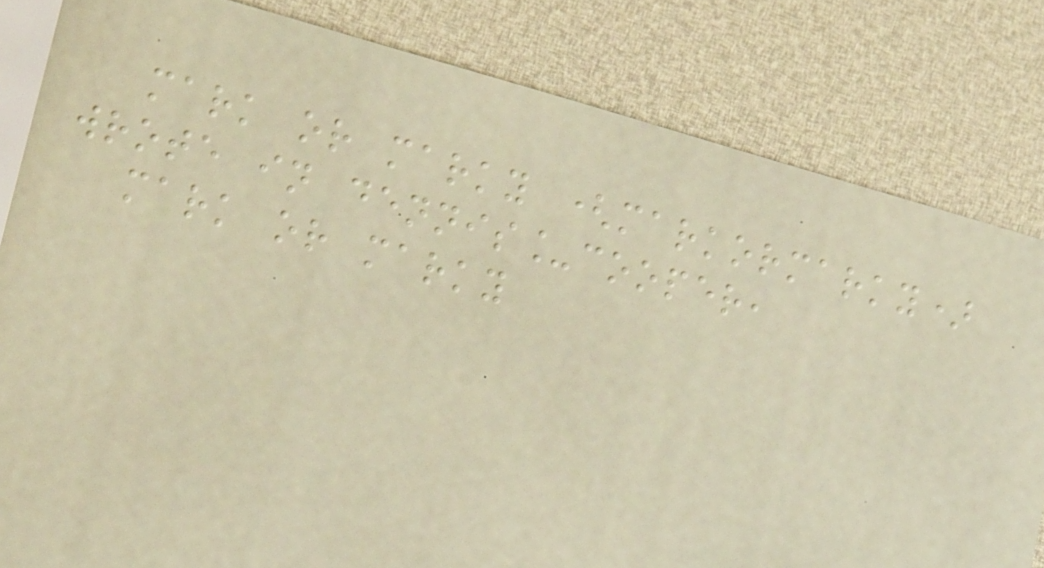mark or marky (markormarky)
wrote in dennis_cooper,
mark or marky
